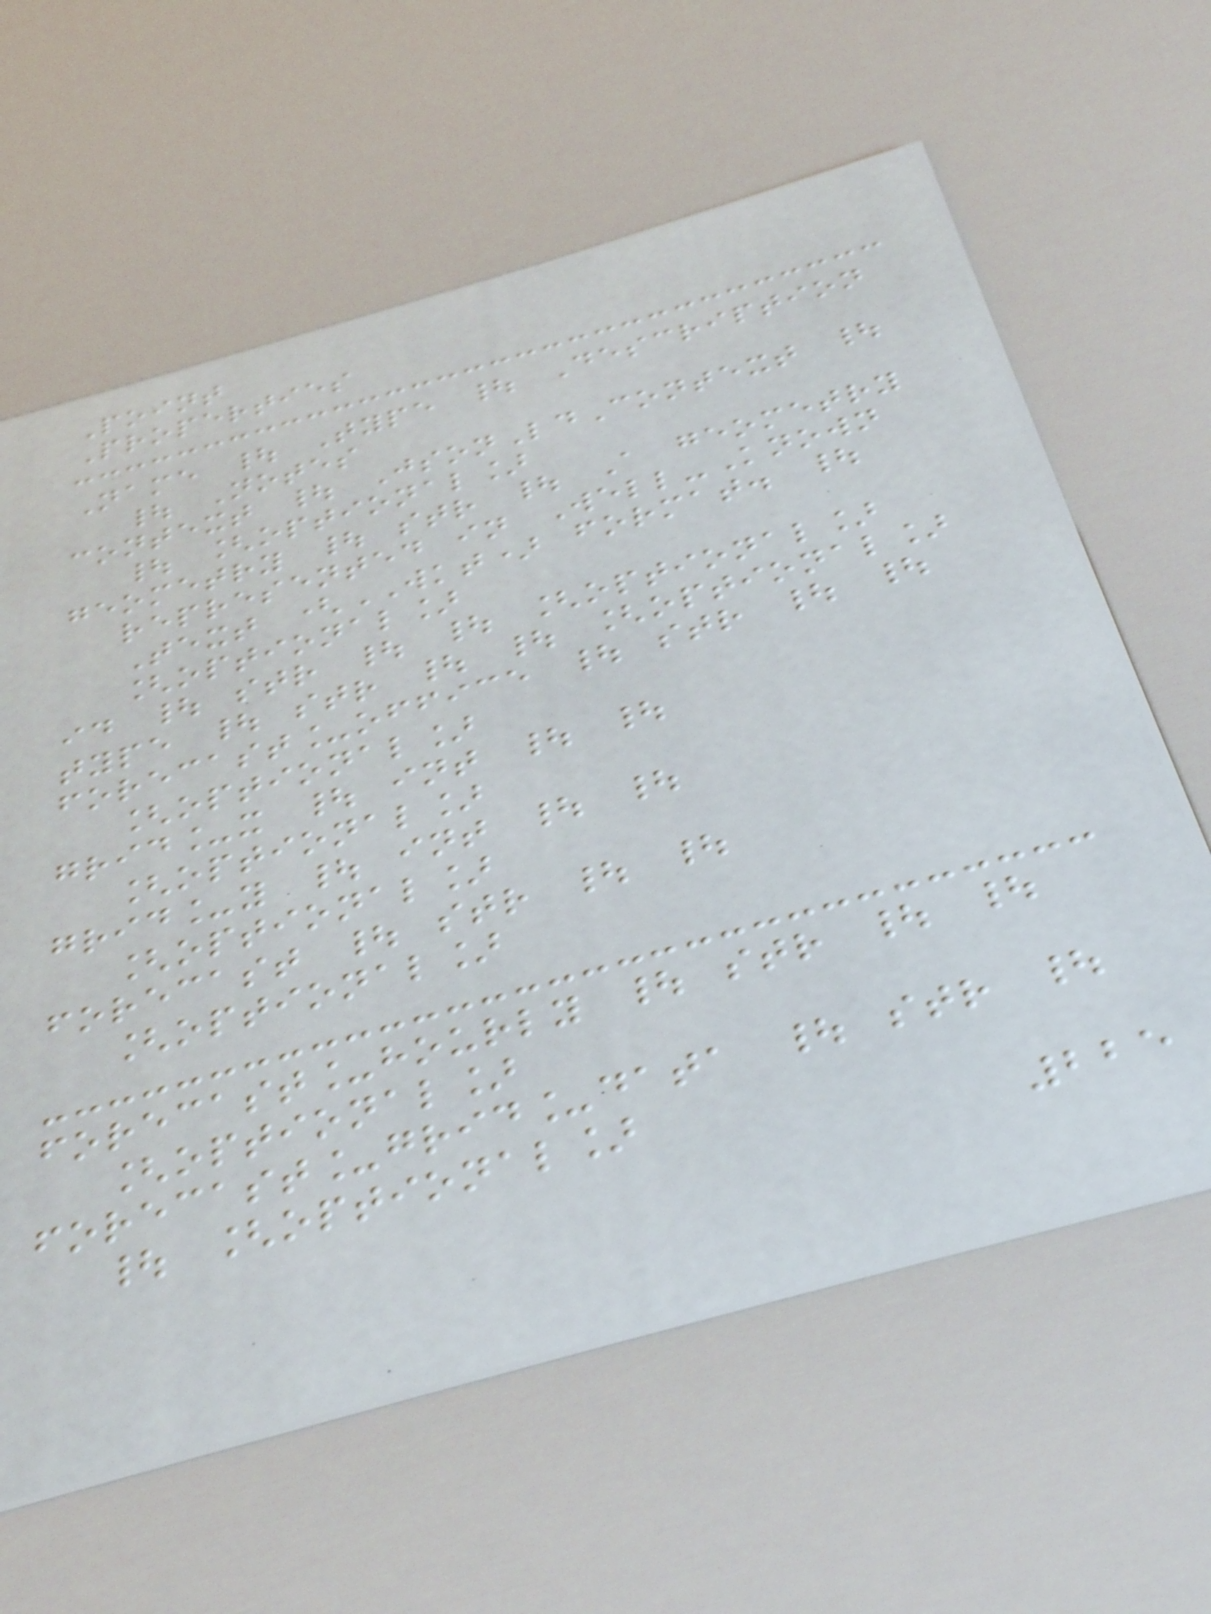Point
Properties
Name | Type | Description
| Notes
context | JsonLdContext |
| [optional]
geometry | str | A geometry
represented in Well-Known
Text (WKT) format. |
[optional]
id | str | | [optional]
type | str | | [optional]
forecast_office | str | |
[optional]
grid_x | int | |
[optional]
grid_y | int | |
[optional]
forecast | str | |
[optional]
forecast_hourly | str | |
[optional]
forecast_grid_data | str |
| [optional]
225
